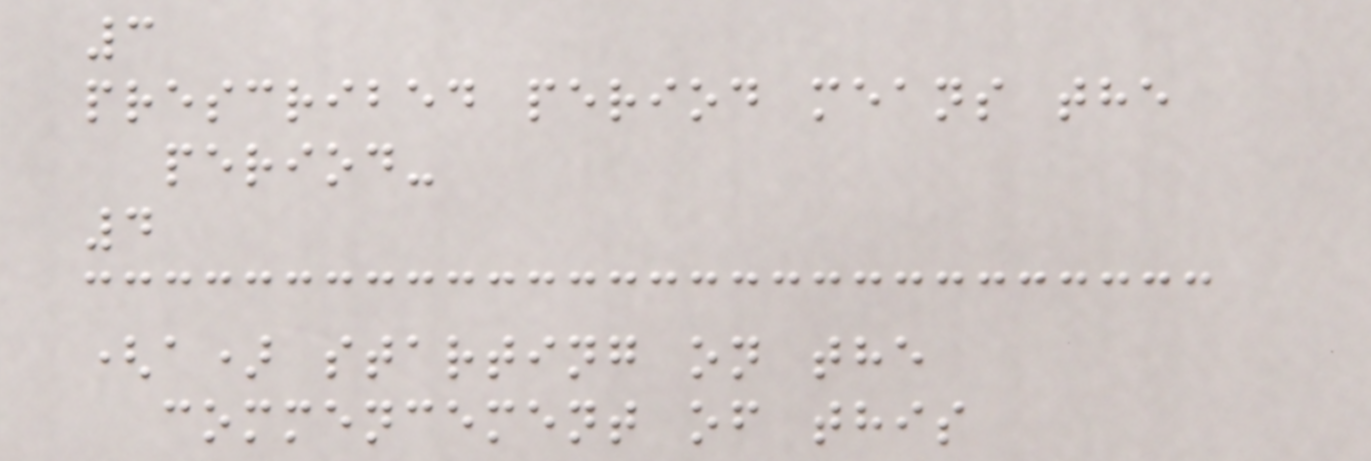3
prescribed period means the
period-
4
(a) starting on the
commencement of this
